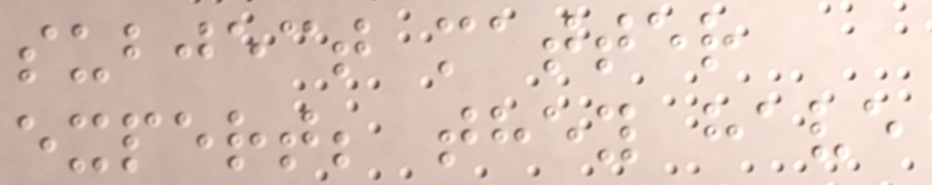subject matter
expert; they have
